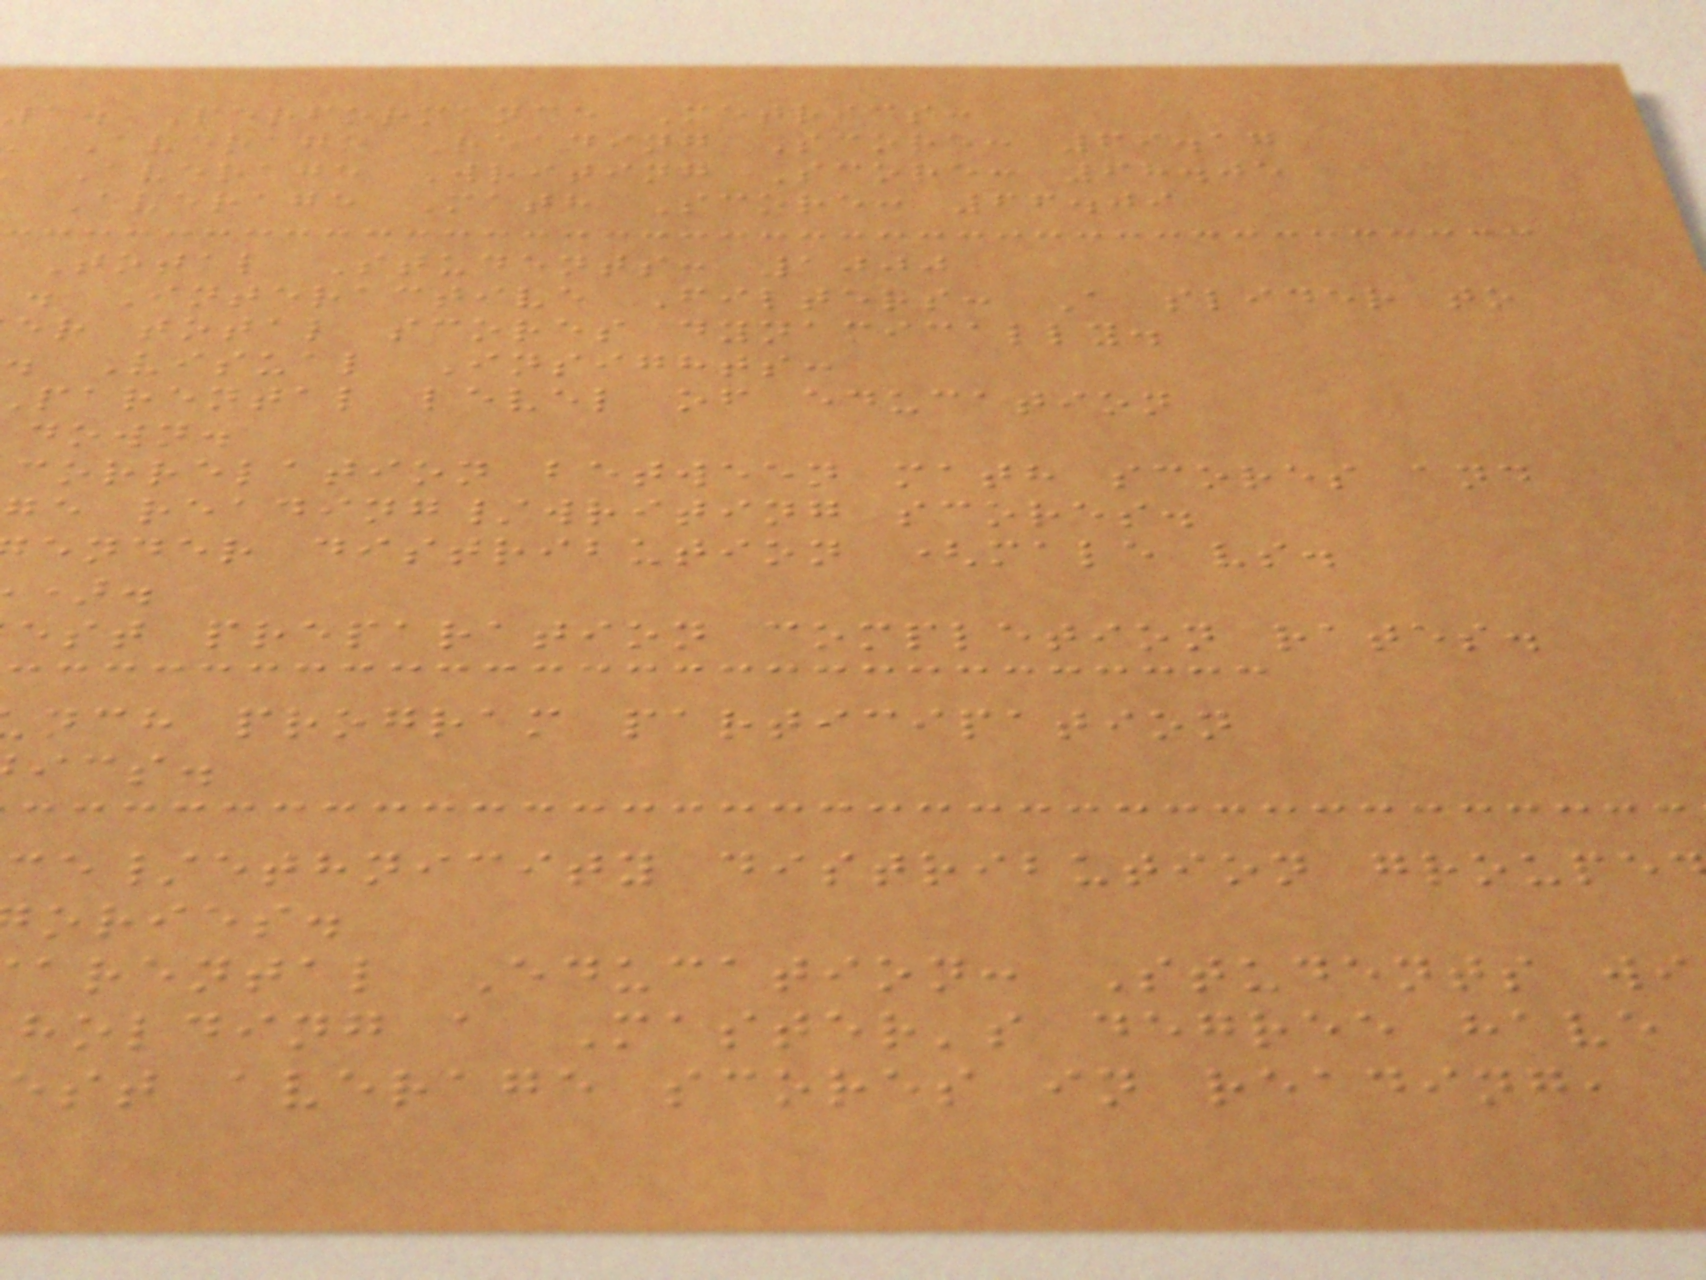1. Performance Metrics:
Average Reading Score: 69.17
Average Writing Score: 68.05
Average Math Score: 66.09
Total Students: 1000
. Interactive Filters: A slider to
er total scores dynamically.
. Visual Insights:
parental level of education
down.
correlation between math scores and
ge reading/writing scores.
ender distribution (male vs.
est preparation completion rates.
nch program participation
ics.
ce/ethnicity distribution groupe
ories.
arental Education: Students wi
holding a Master's degree have
est average scores in reading,
